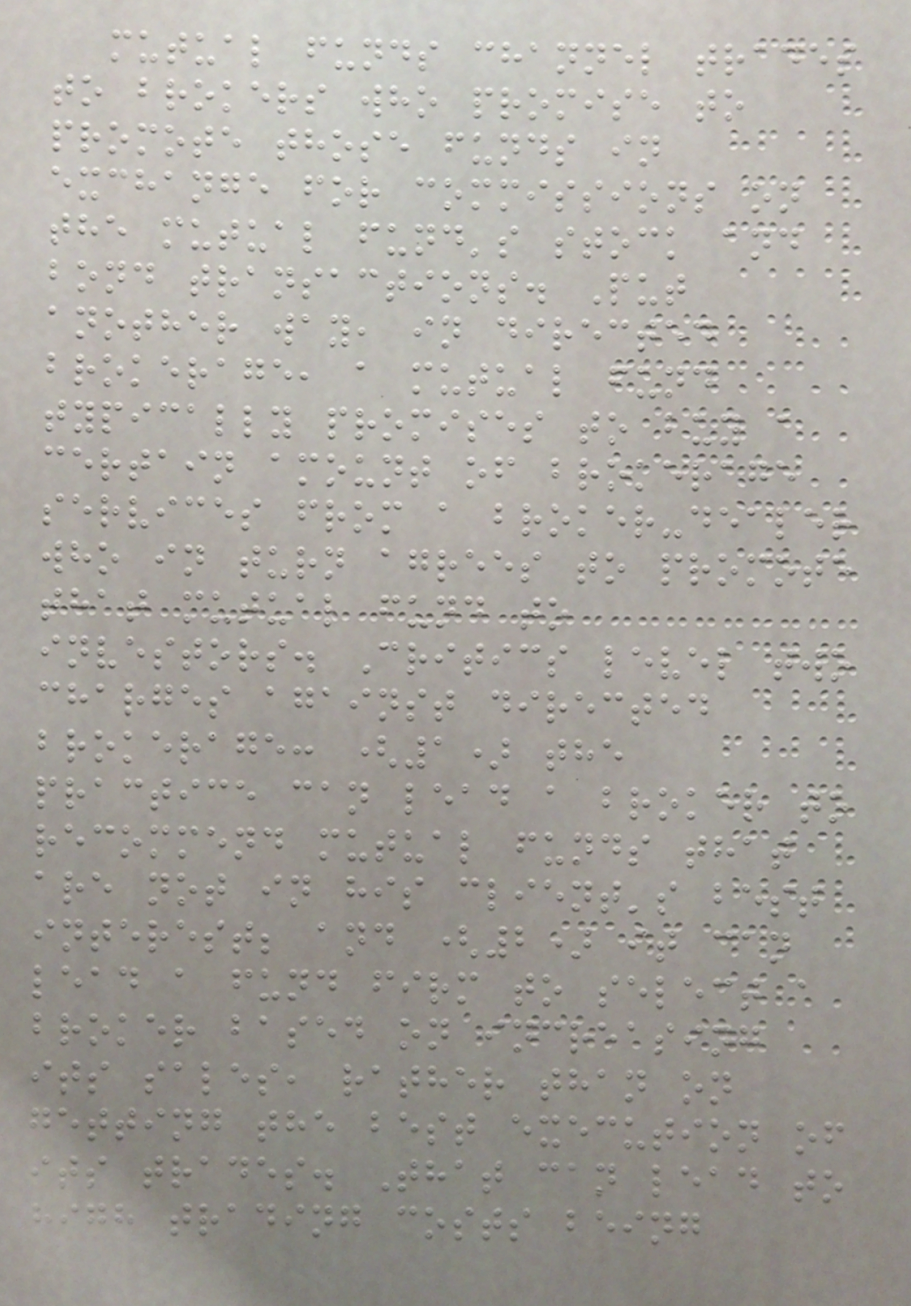mutual funds channel trades
to brokers who promise to
promote those funds in
exchange for commissions on
the mutual fund's stock and
bond transactions. Put
another way, in directed
brokerage, a mutual fund
typically promises to buy a
certain amount of brokerage
services from a broker-dealer
who in turn agrees to promote
that mutual fund to
investors. Critics level two
charges against directed
brokerage: (1) the
practice can lead a broker to
recommend mutual funds that
are not in his client's best
interest; and (2) it can
lead a fund firm to select a
broker based on increasing
its sales, rather than on
getting the best execution of
its trades. That can lead to
high trading costs being
